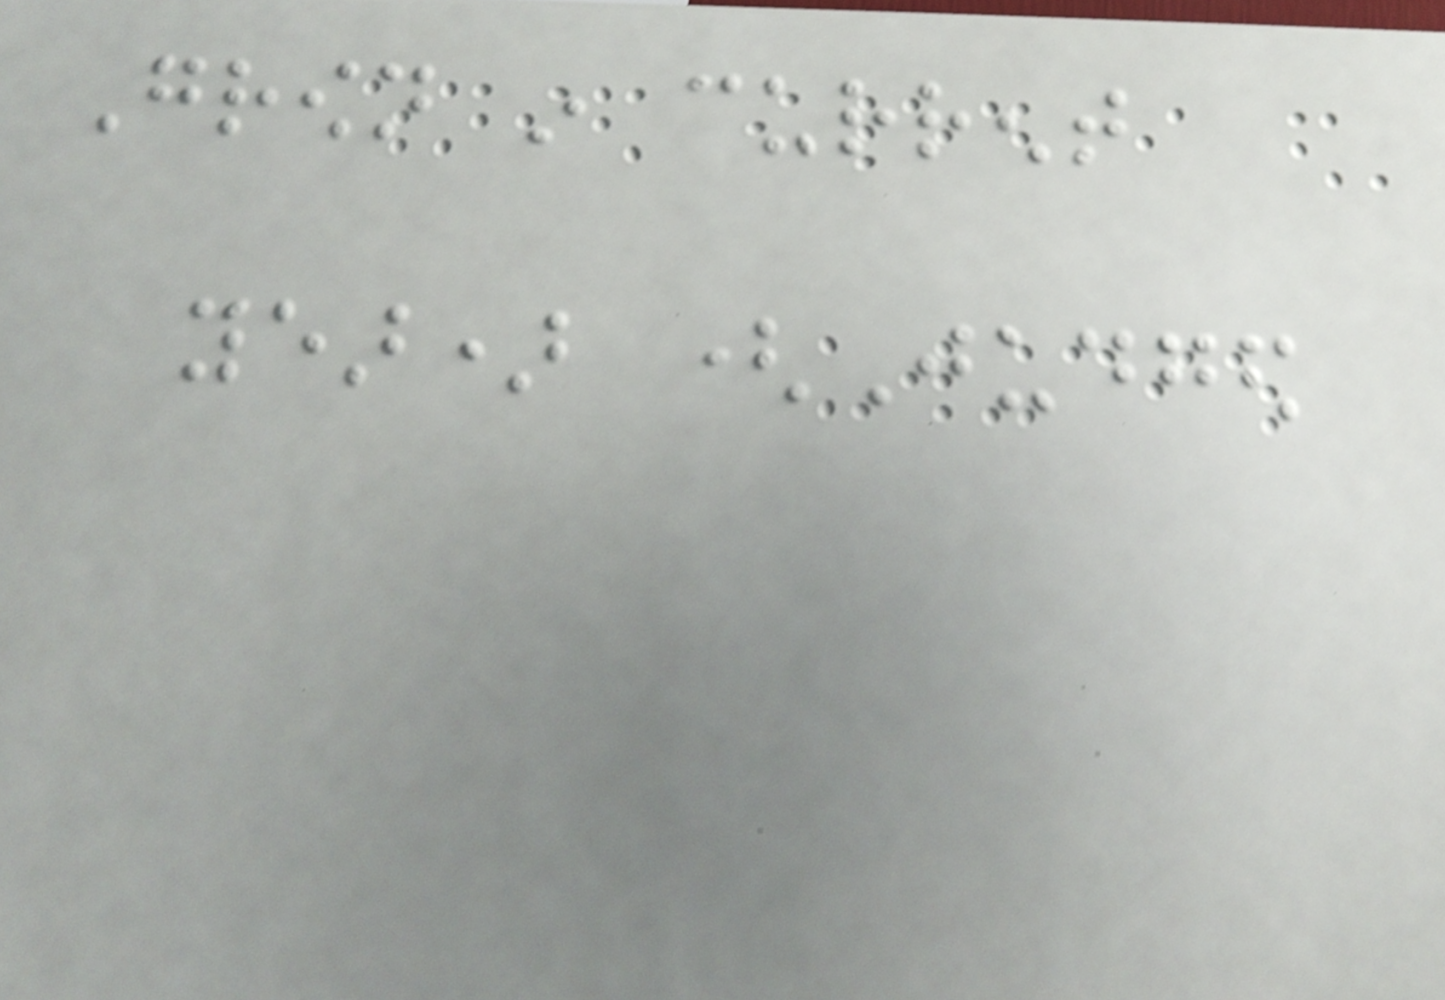Grown in current
year) (Judged
